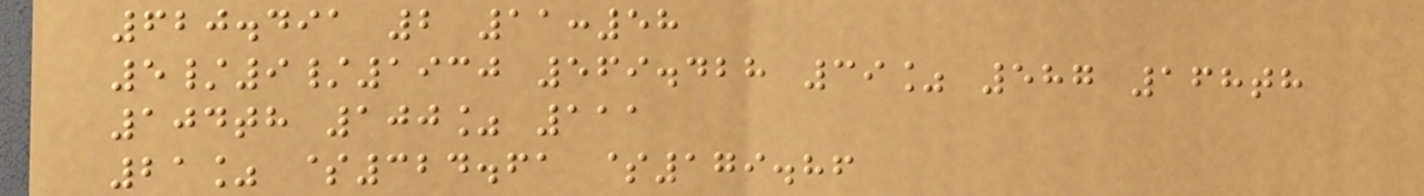620.491 2 11:58
5/9/1930 569.428 39% 587 168th
104th 100% 111
21% $324.61 $179.86
